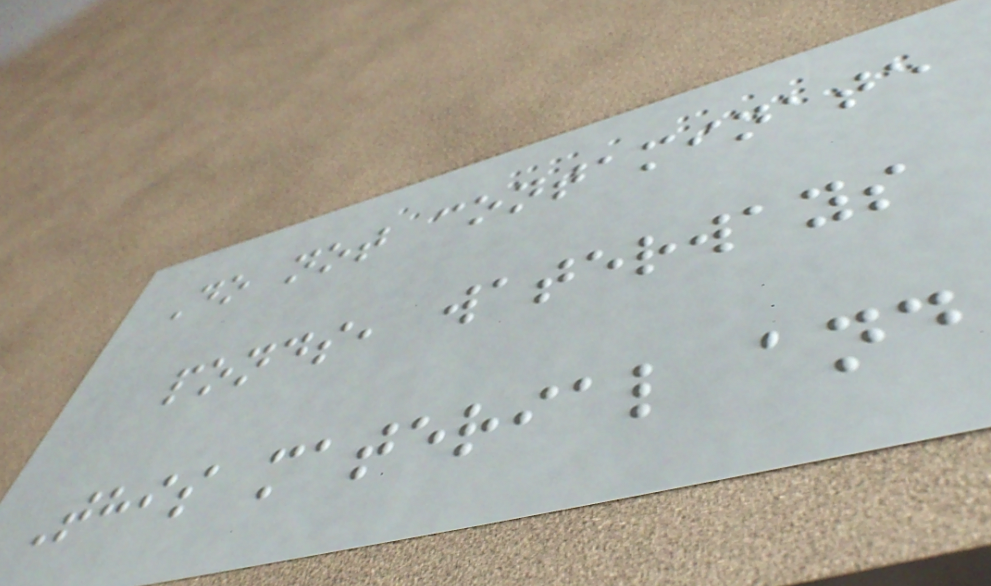Do not contaminate
ponds, waterways
This material and
